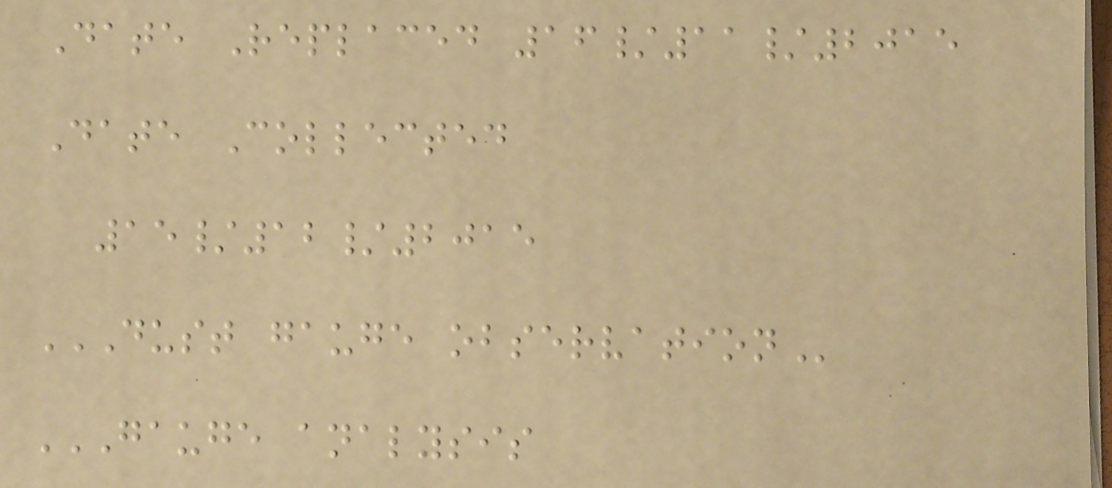Date Replaced 16/11/2015
Date Collected
15/12/2015
DUST GAUGE OBSERVATION
GAUGE ANALYSIS
